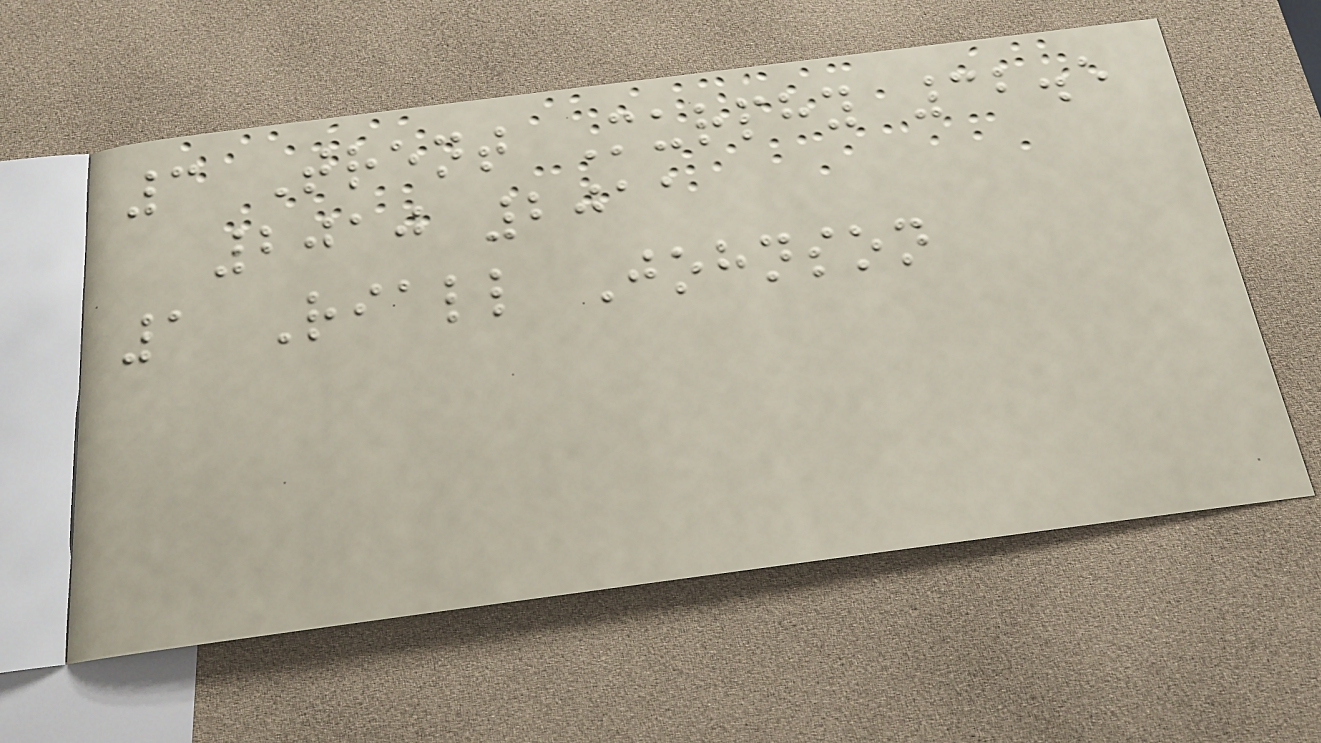3 Trent Murphy 32.5
2010 2011
1 Riall Johnson
